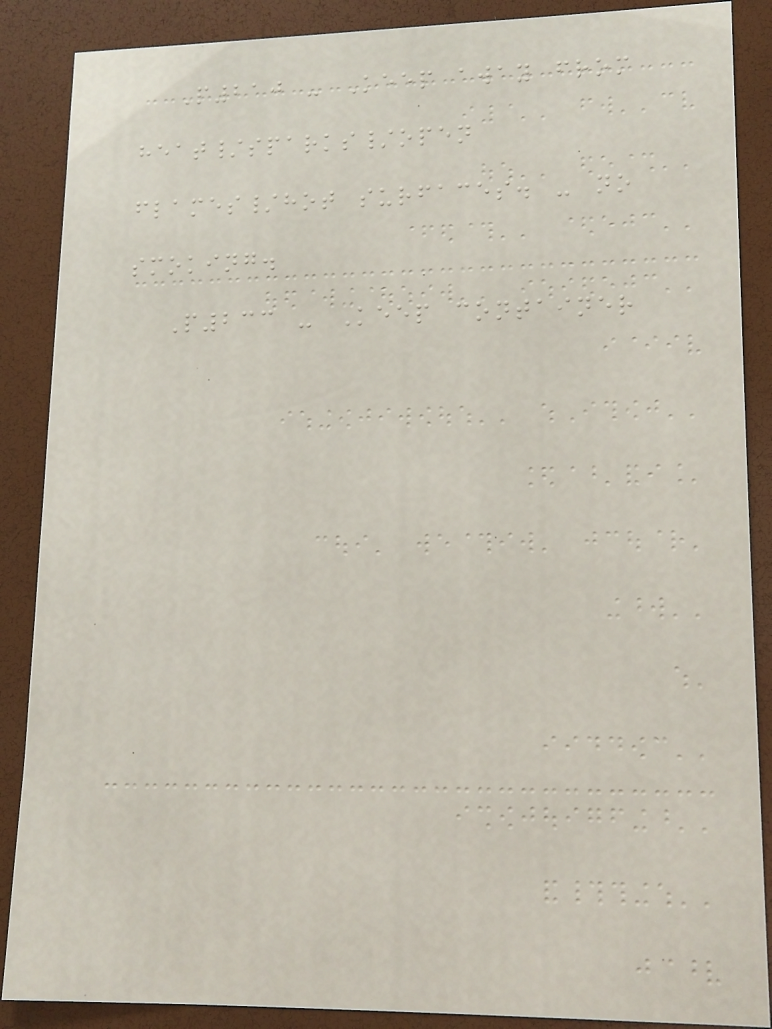P210 - Keep away from
heat/sparks/open
flames/hot surfaces. - no
smoking.
P233 - Keep container
